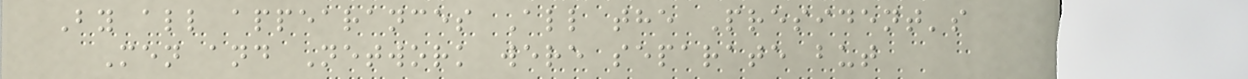By all appearances All the President's
Men and Network were separate but
